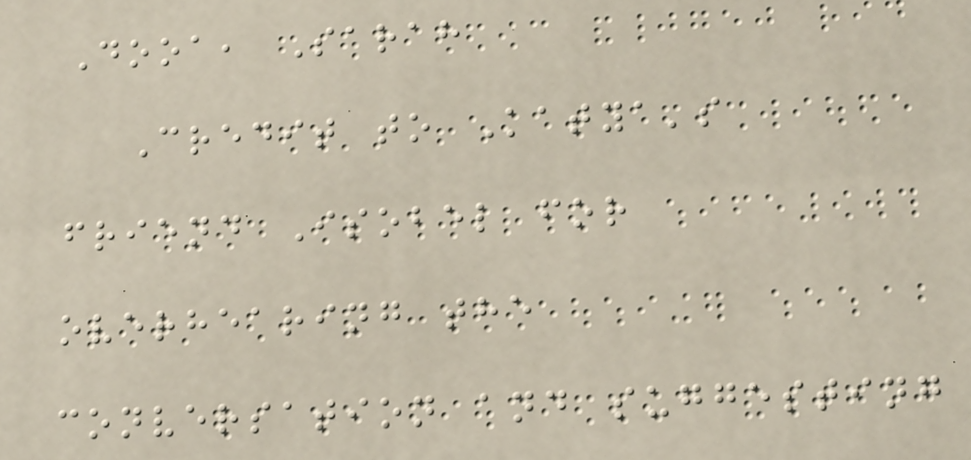Dooa, Sarah
Credit to Katya's
friend Isobel for
overhearing the
conversation and suggesting
